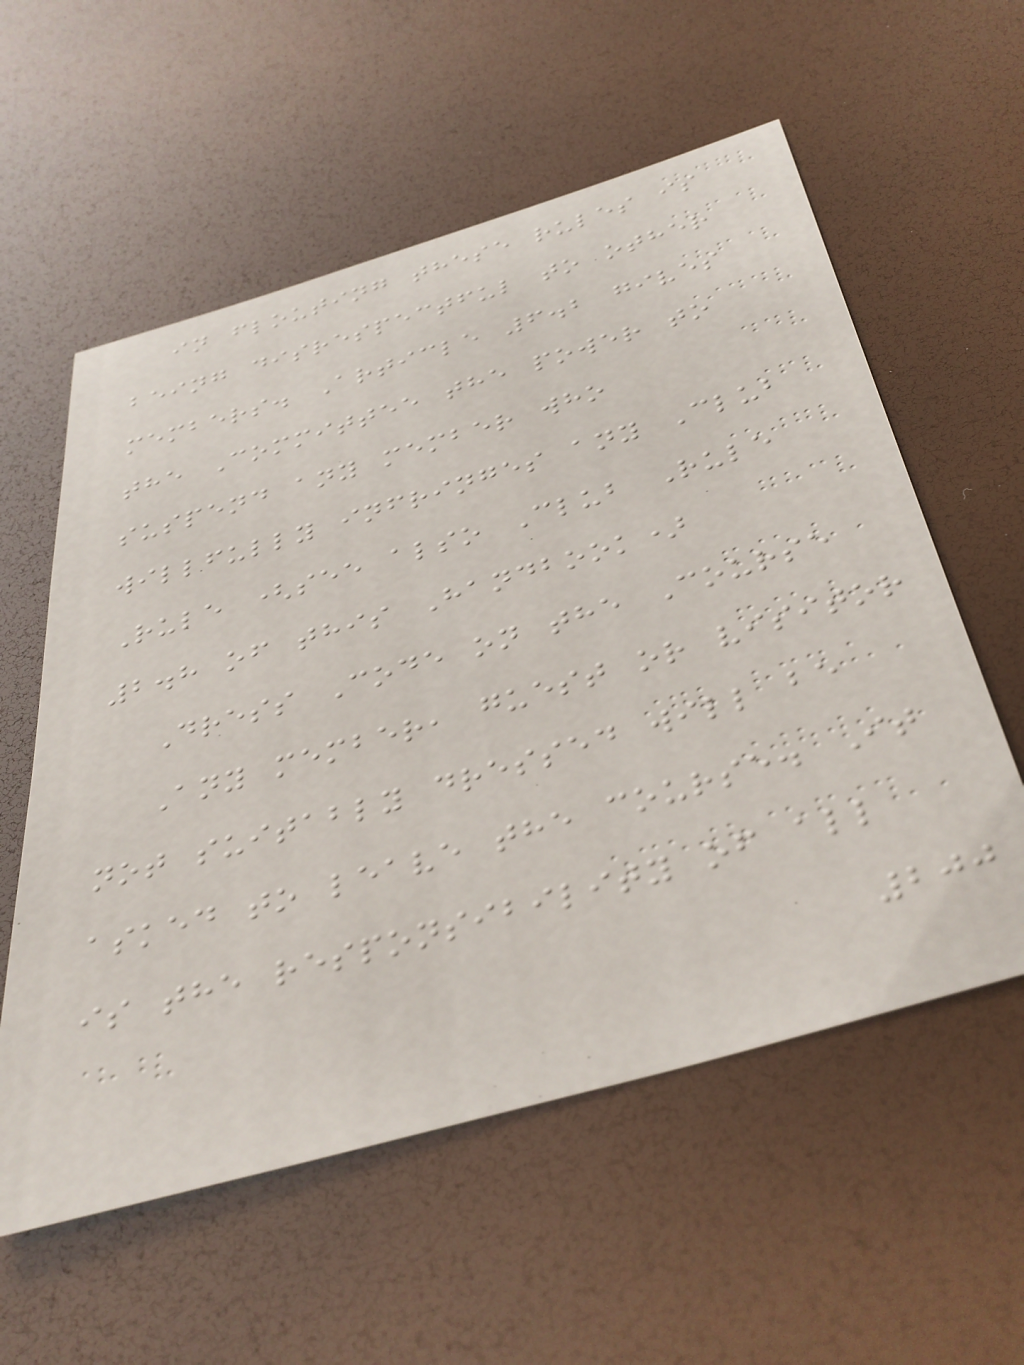in flouting these rules is
being disrespectful to other
members. Article 6.2 gives
the Committee the power to
suspend any member who
willfully infringes any Club
Rule (see also Club Rule
2.8 of this Handbook)
Dress Code on the Course
Any member, guest or visitor
not suitably dressed will be
asked to leave the course. It
is the responsibility of all
200
